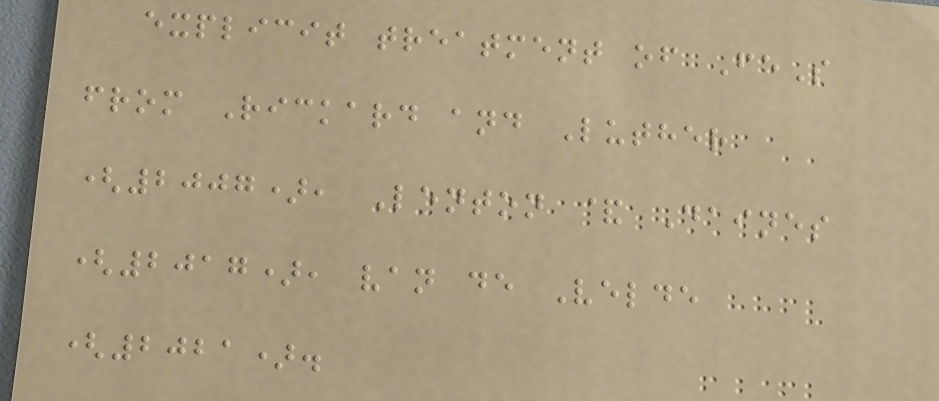explicit treatment of FeS
from Rickard and Luther
(2007), Lenton & Daines
(2017), van de Velde
(2021).
